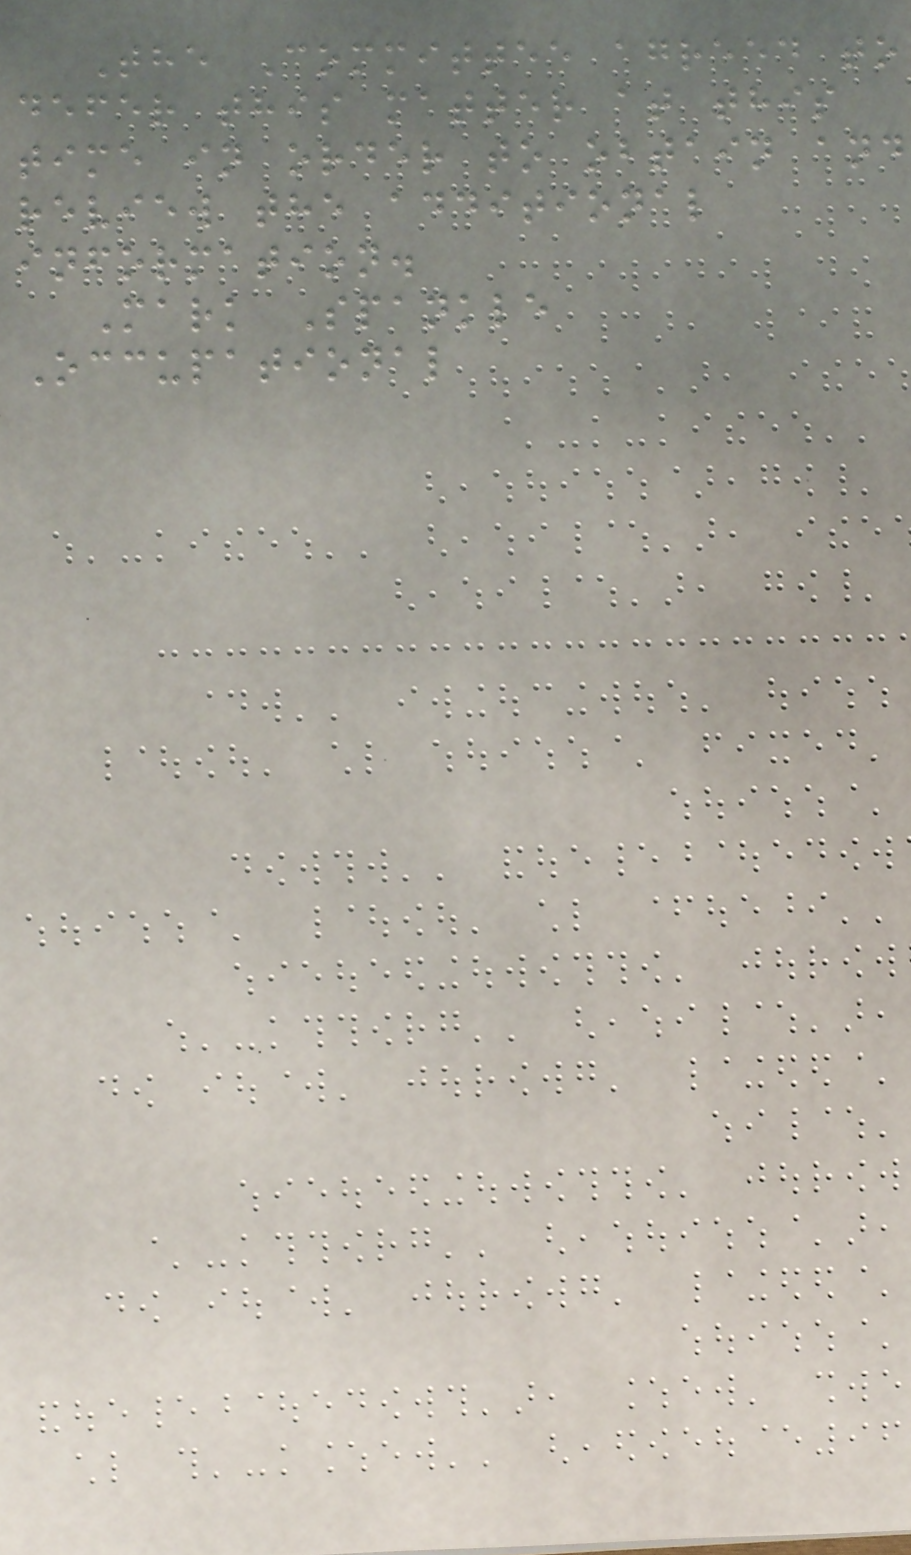The Committee agreed to
defer this matter at this
time in order to obtain and
review the additional
information.
Mark Spankle
Occupational
